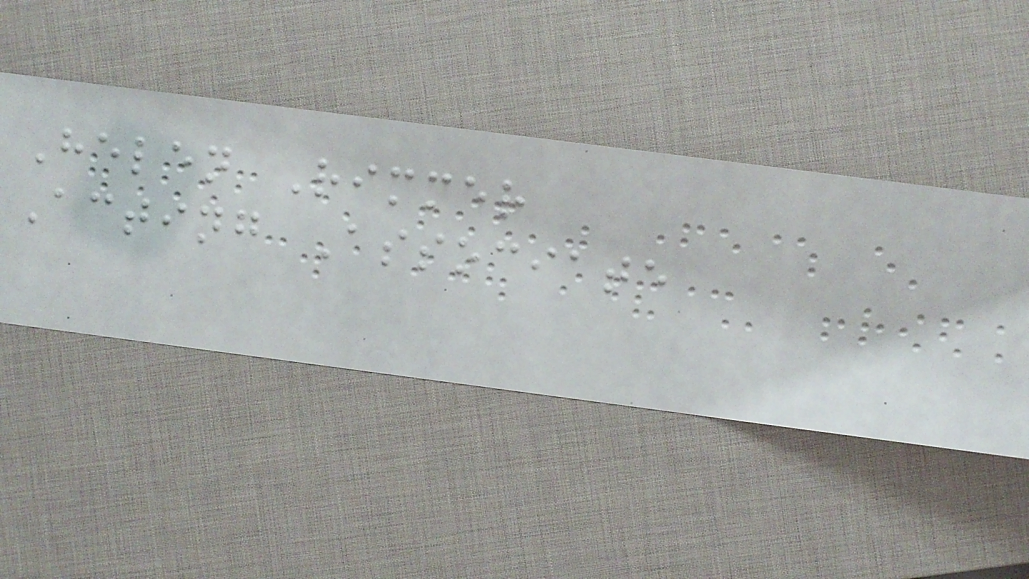Helen Rimmer
Acting Associate
